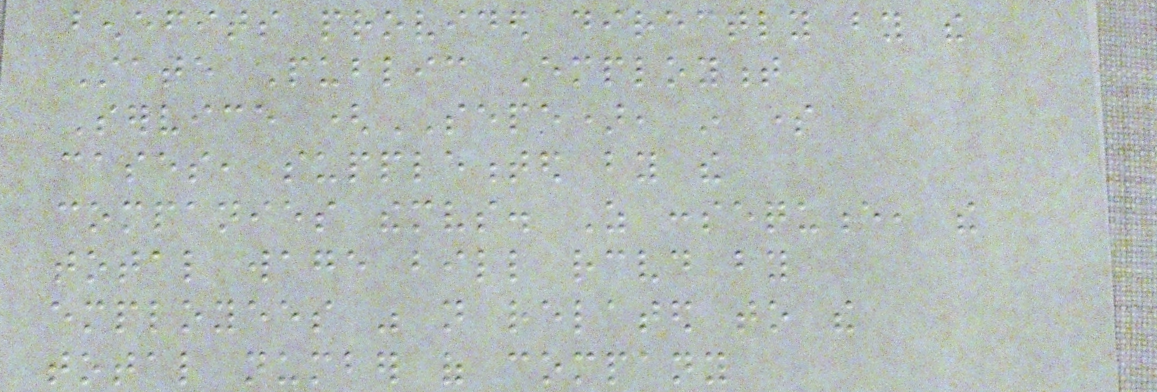benefits provided directly by the
State Public Employment
Service (SEPE), in some
cases, supplemented by the
companies themselves. As consequence, the
total wage bill received by
employees was not related to the
total number of company
